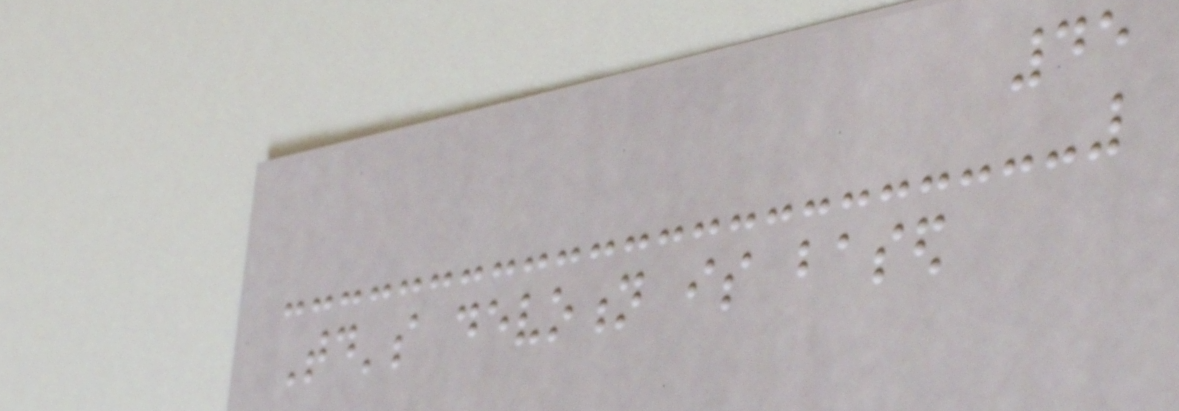45
Today's devotion is based
